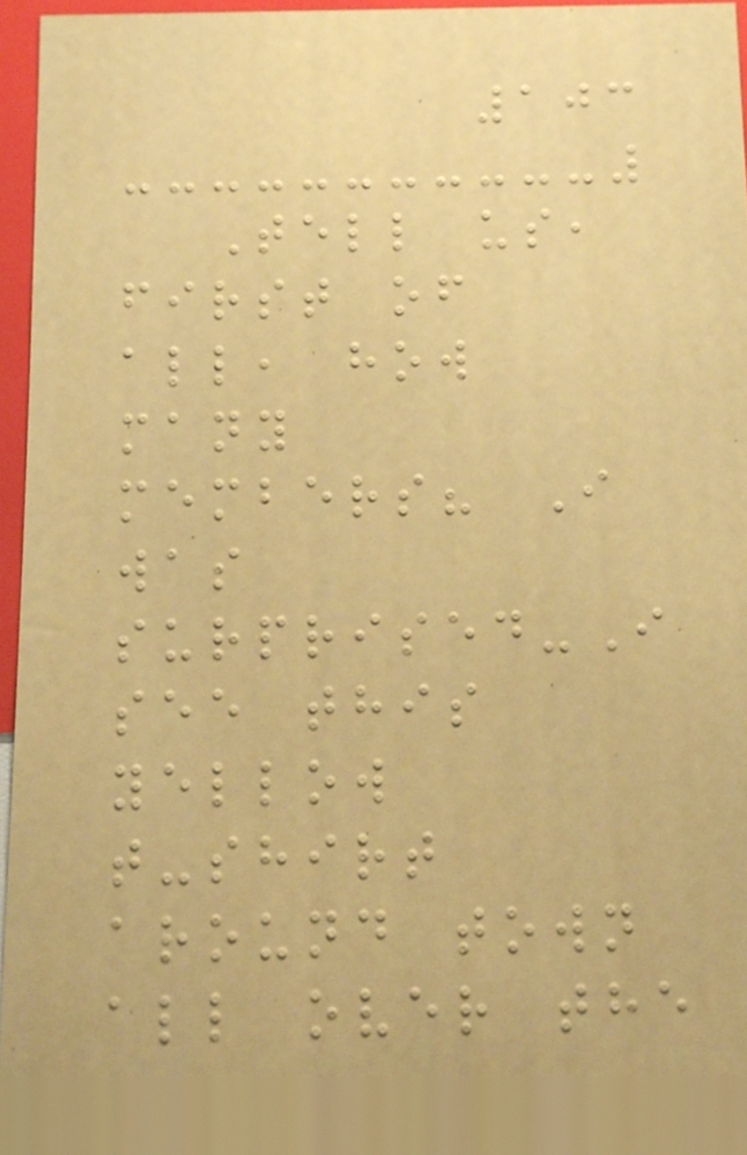103
Tell us,
first of
all, how
many
members? I
was
surprised-I
see this
yellow
t-shirt
around town
all over the
